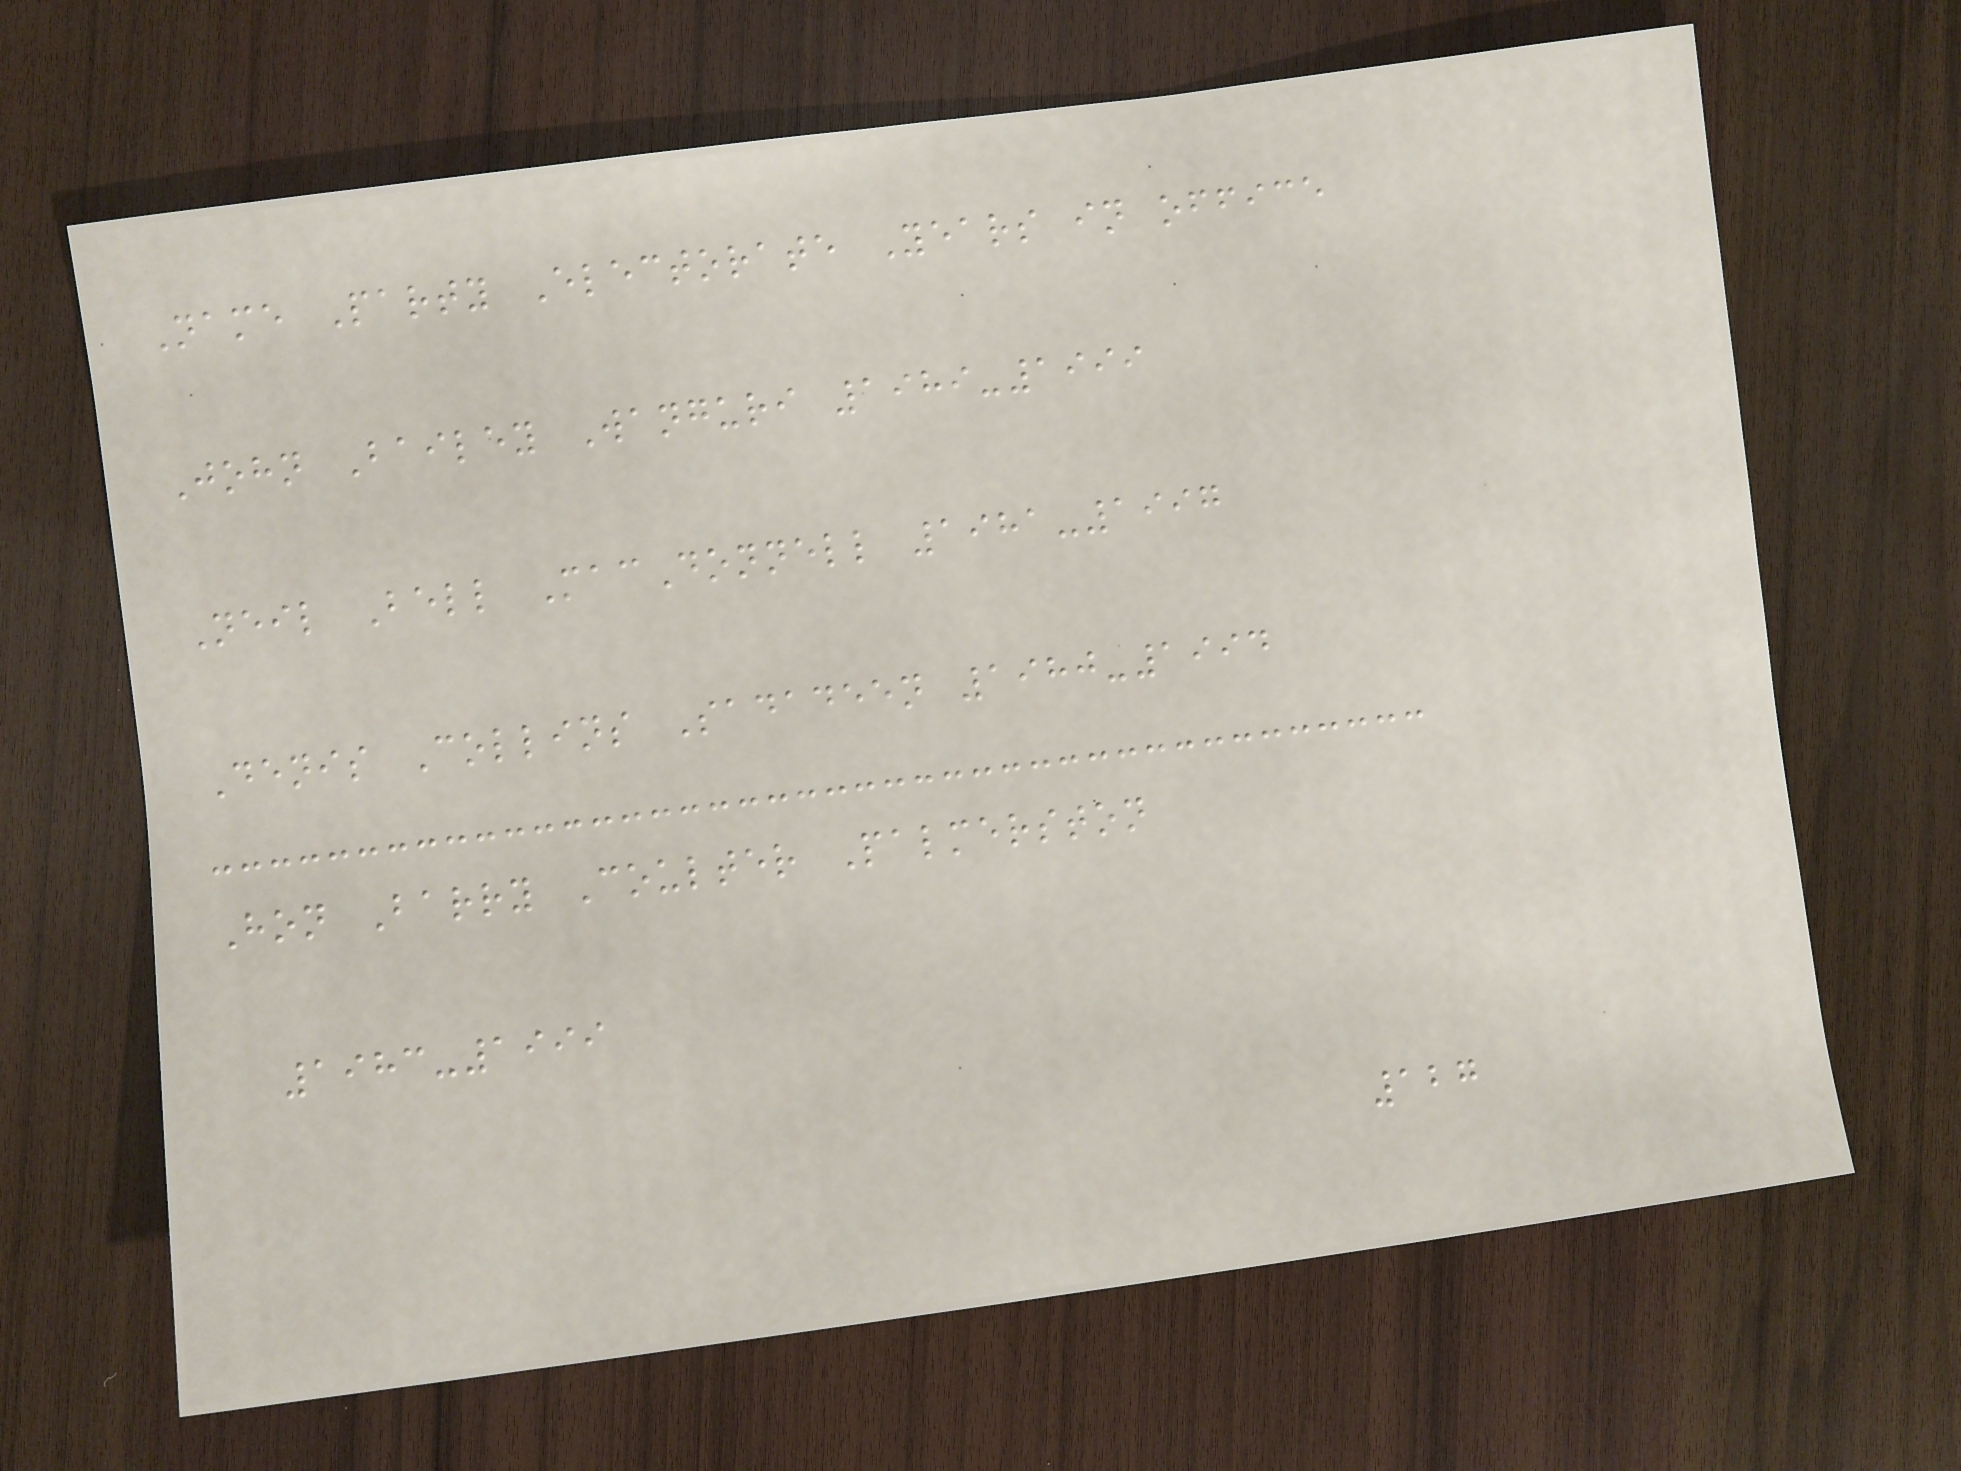Name Party Electorate Years in office
John Bailey Wanguri 1989-1999
Neil Bell MacDonnell 1981-1997
Denis Collins Sadadeen 1980-1994
Hon Barry Coulter Palmerston
1983-1999
127
